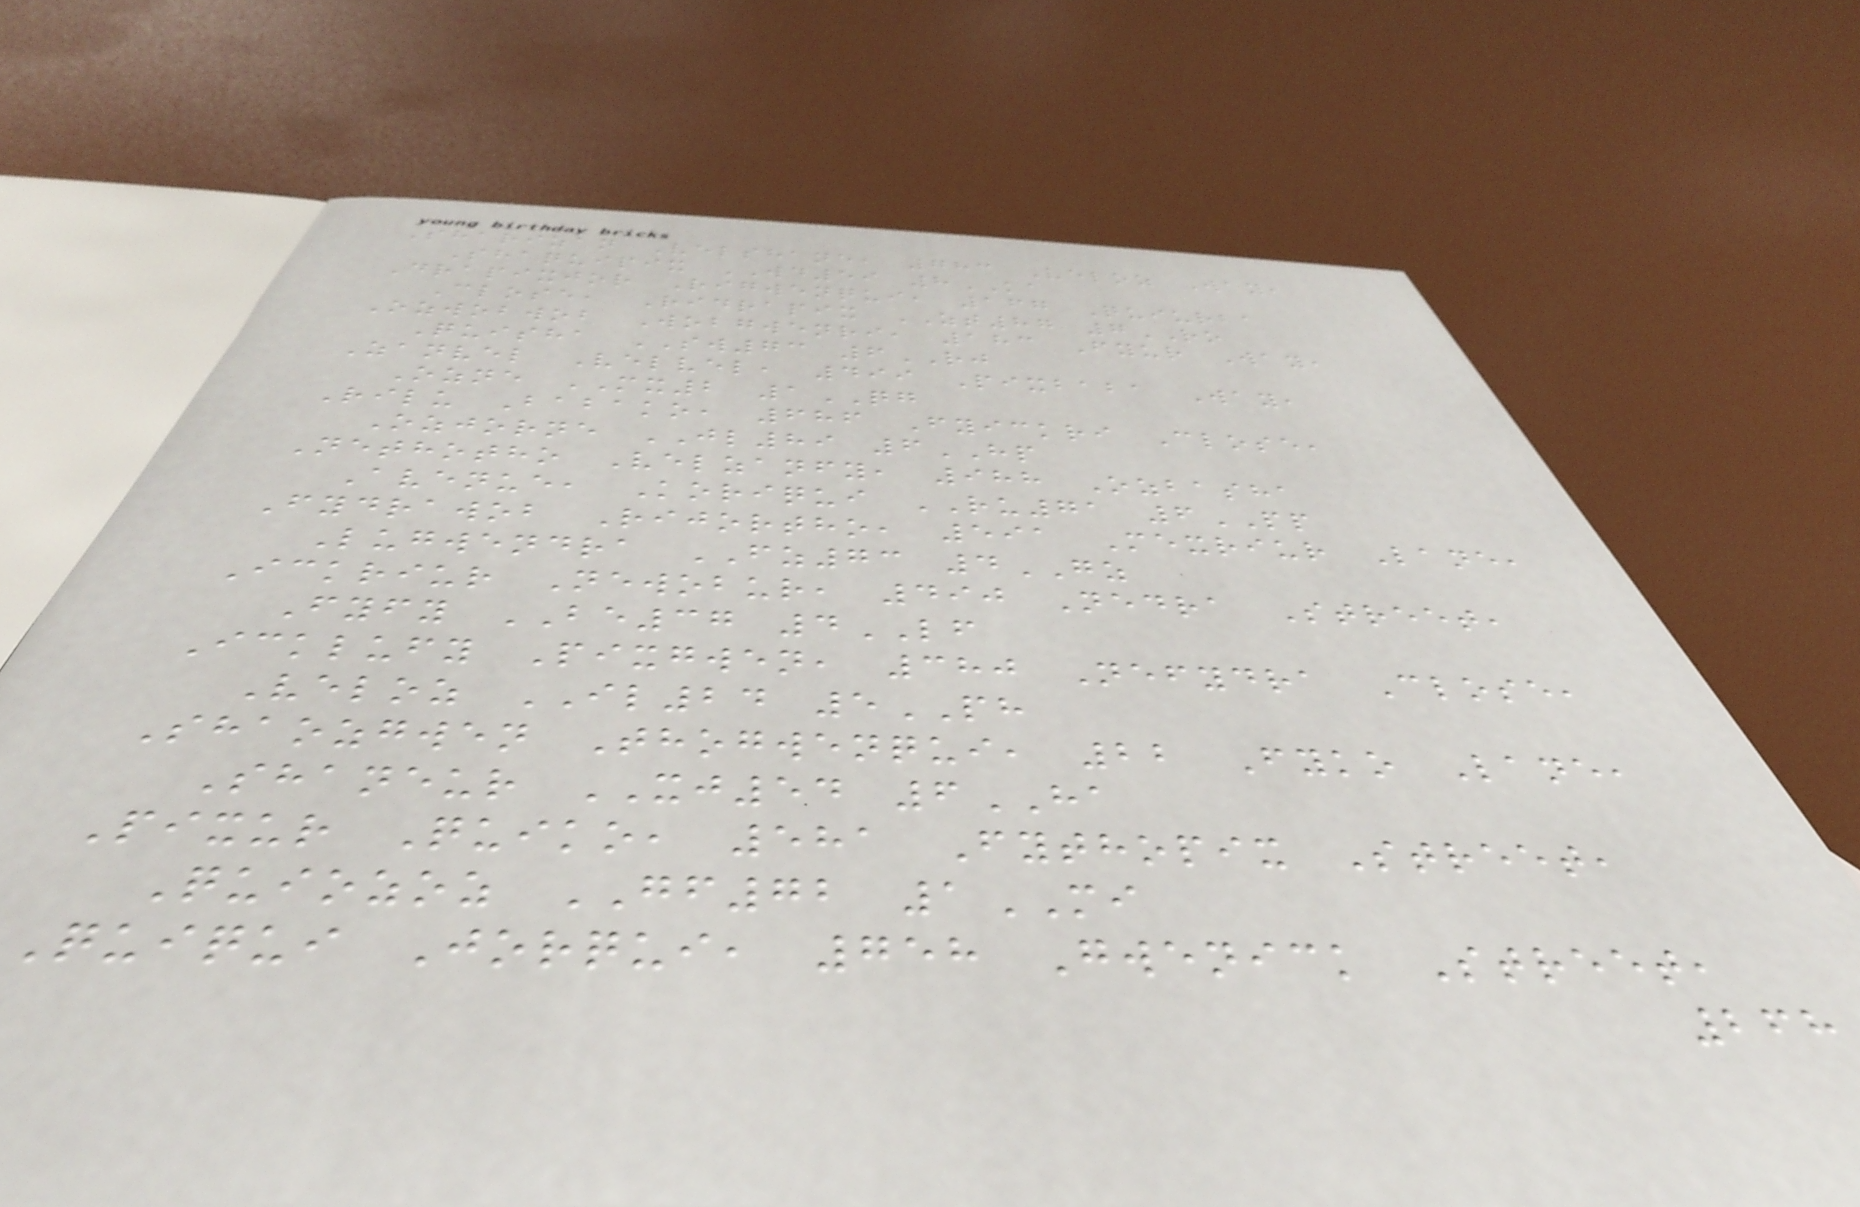Sharizan Velshane, 783 Veloz Way,
Shaquipix WD59 8KA
Drapixjor Rigwenqui, 167 Quiurba
Close, Ridrapix ZT87 7RO
Ozwobwob Wobgwenri, 183 Fyur Way,
Quisha SW73 6RJ
Zanvel Velvel, 499 Pixbaba Way,
Ozne MX2 1QG
Rilu Babako, 686 Fyickri Close,
Ozjorne JL89 6HP
Nethotho Velzanfy, 988 Ozbasha
Avenue, Koriqui RU71 6PP
Fydrawob Rijortho, 591 Mexriur Lane,
Lugwendra FZ73 4GZ
Ickriur Newobur, 490 Nedra Street,
Fyfy BE37 4LF
Icklufy Pixgwen, 380 Nefydra Close,
Veloz IL24 5PH
Shaozgwen Thogwenqui, 22 Fyko Lane,
Shaneur XJ54 6HA
Pixur Quiko, 581 Fythopix Street,
Quiozoz GF72 1MI
Quiqui Jorqui, 758 Gwenick Street,
268
